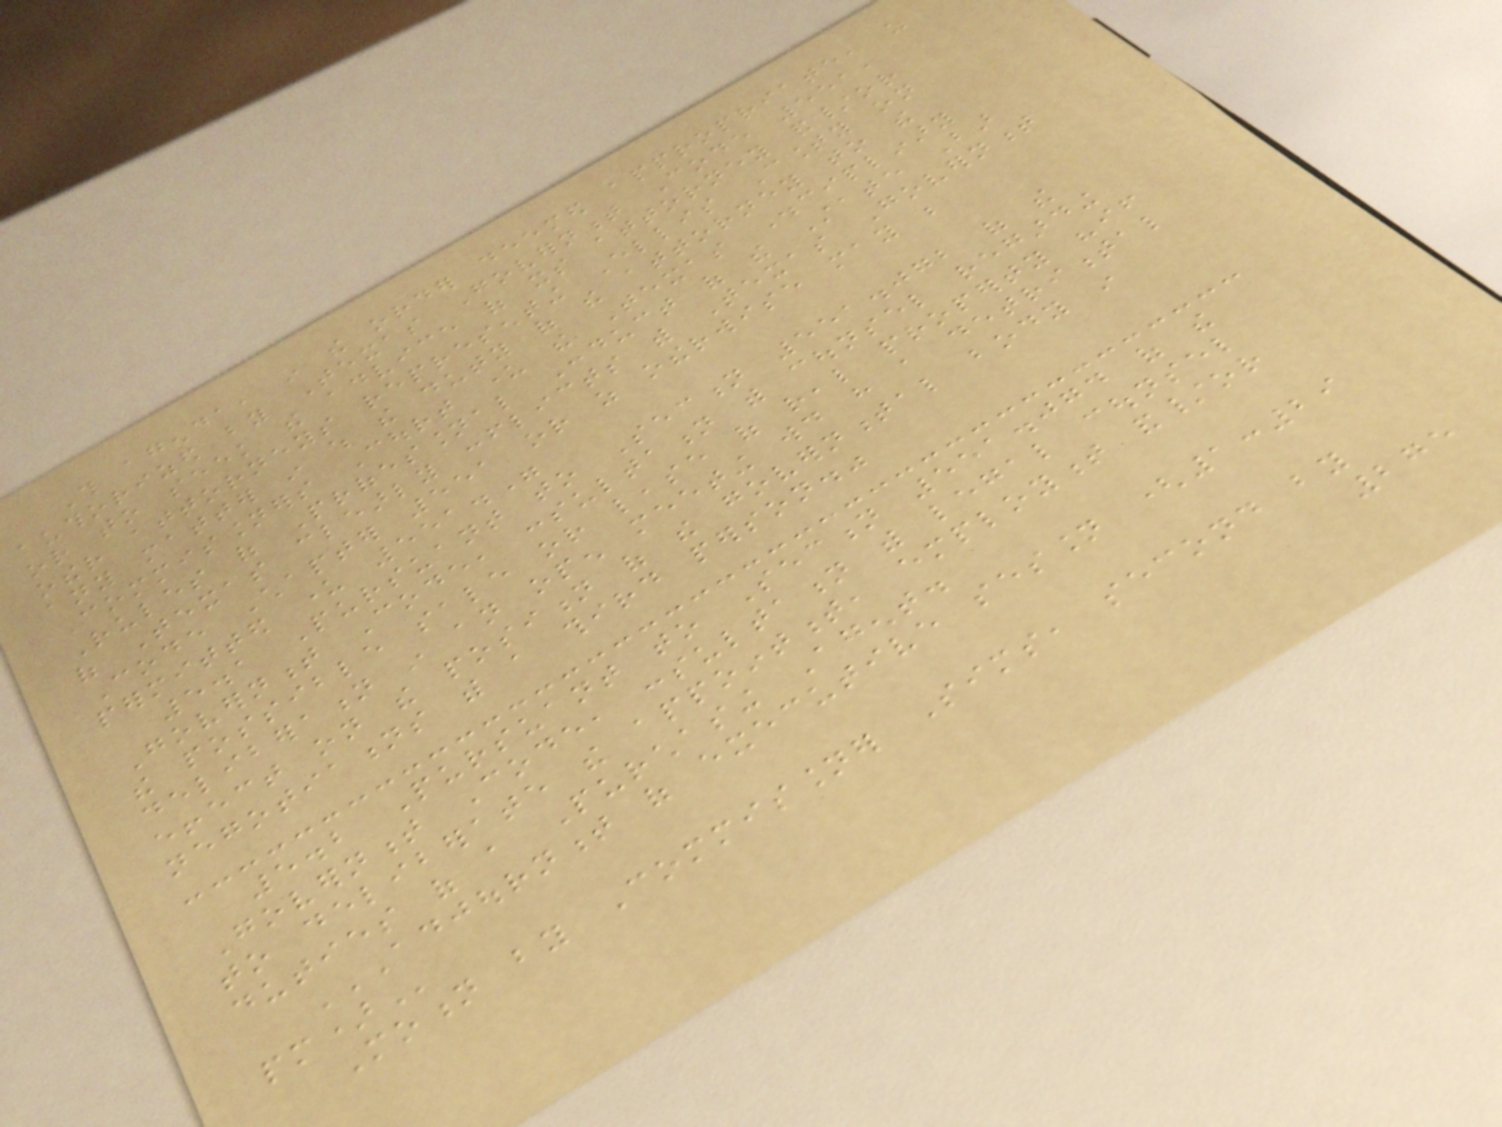This agenda, in the order deemed appropriate, as
authorized by Texas Government Code 551,
or to seek the advice of its attorney and/or
other attorneys representing Ellis County on
any matter in which the duty of the attorney to the
Commissioners Court under the Texas Disciplinary
Rules of Professional Conduct of the State Bar
of Texas clearly conflicts with Texas Government
Code Chapter 551 or as otherwise may be
permitted under 551."
5.1 Pursuant to Section 551.072 of the
Government Code, consultation with counsel regarding
the possible sale or lease of real property "if
deliberation in an open meeting would have a detrimental
effect on the position of the governmental body in
negotiations with a third person."
5.2 Pursuant to Section 551.074 of the
Government Code, consultation with legal counsel
to deliberate the appointment, employment and/or
duties of a Purchasing Agent.
ADJOURNMENT OF EXECUTIVE SESSION (1:29
PM)
Motion by Commissioner Sims, second by
275
